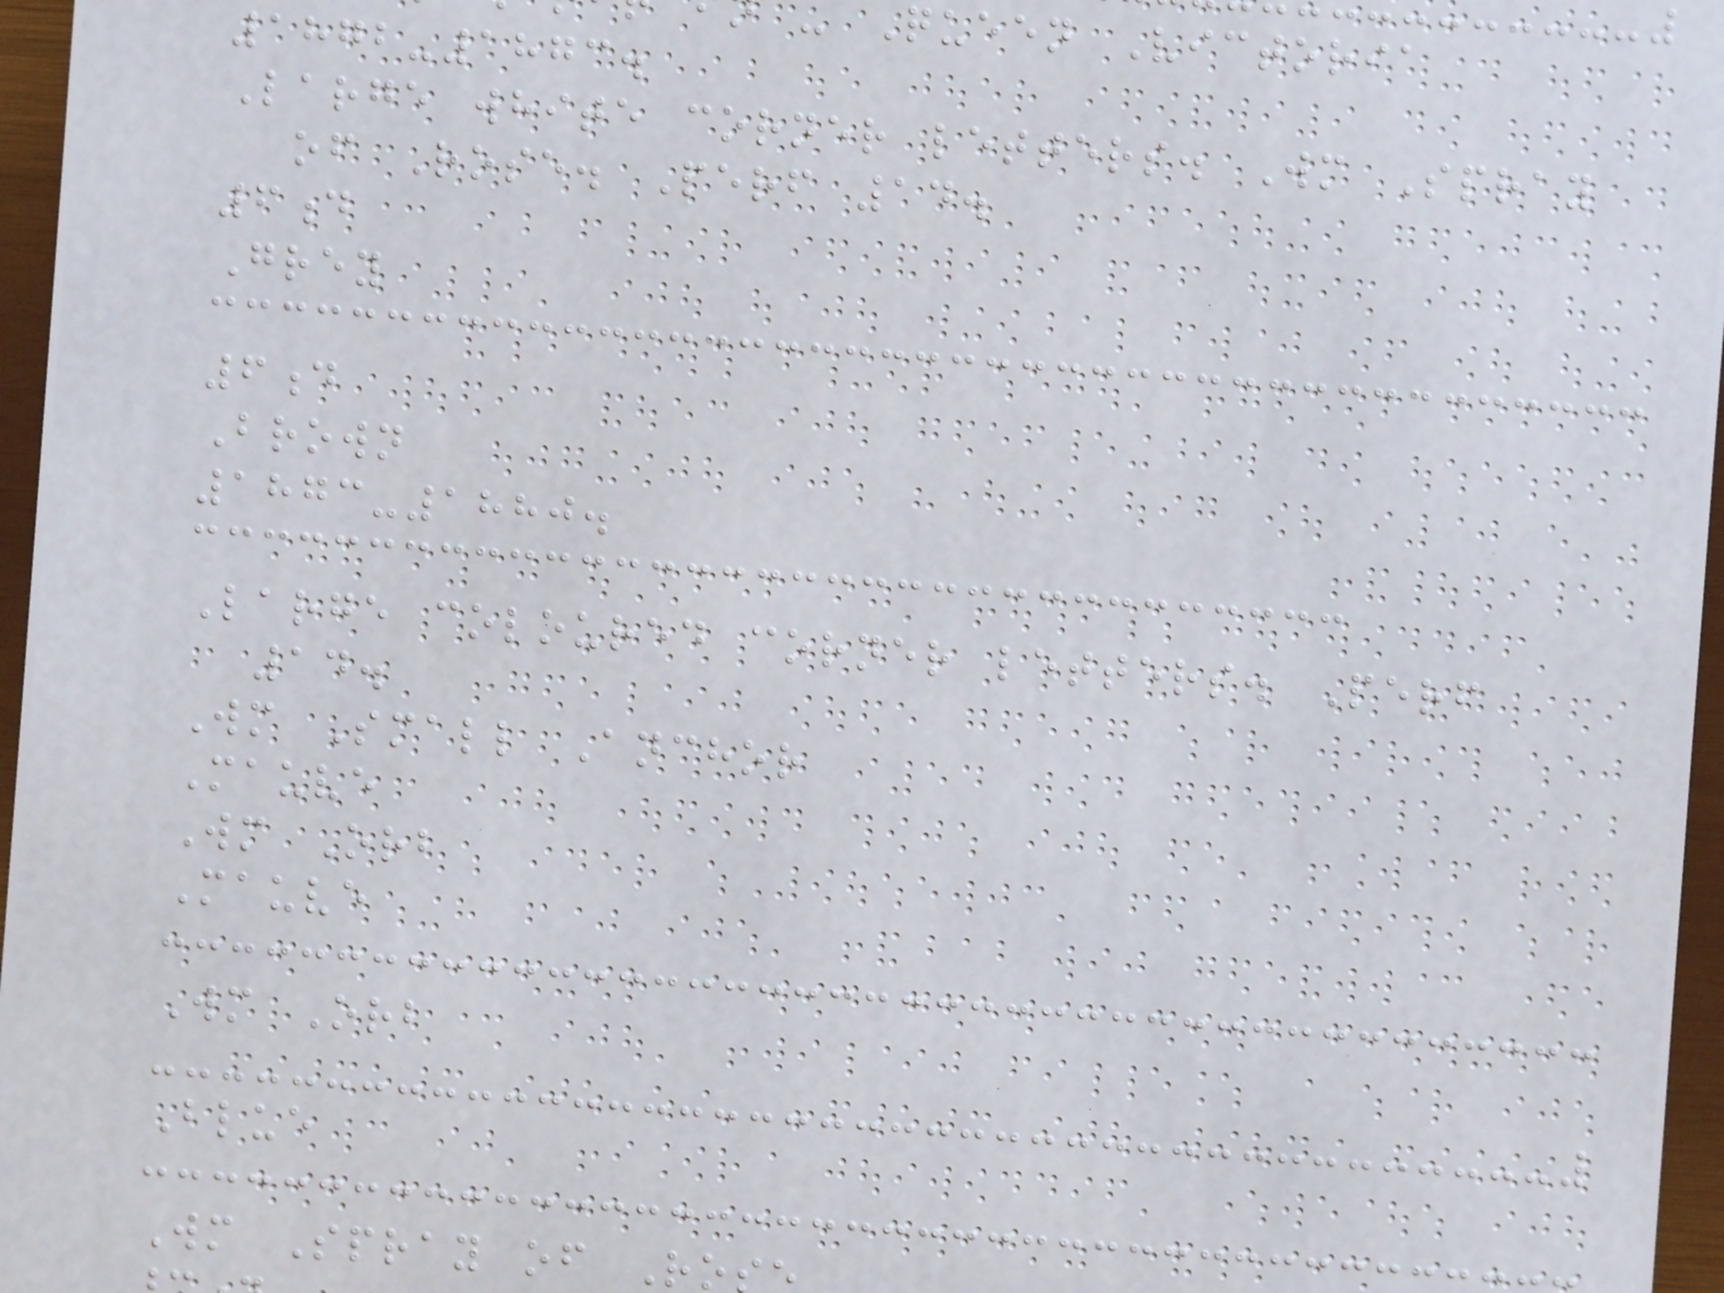Queen Victoria
1872-1873.
Large white corner letters. Wm Spray
of Rose. Perf 14.
6d
Grey
6d
Brown
1873-1880.
Large coloured corner letters. Perf
14.
Wm Small Anchor
Mauve
Wm Orb
Mauve
Wm Orb
Blue
Wm Spray of Ro
